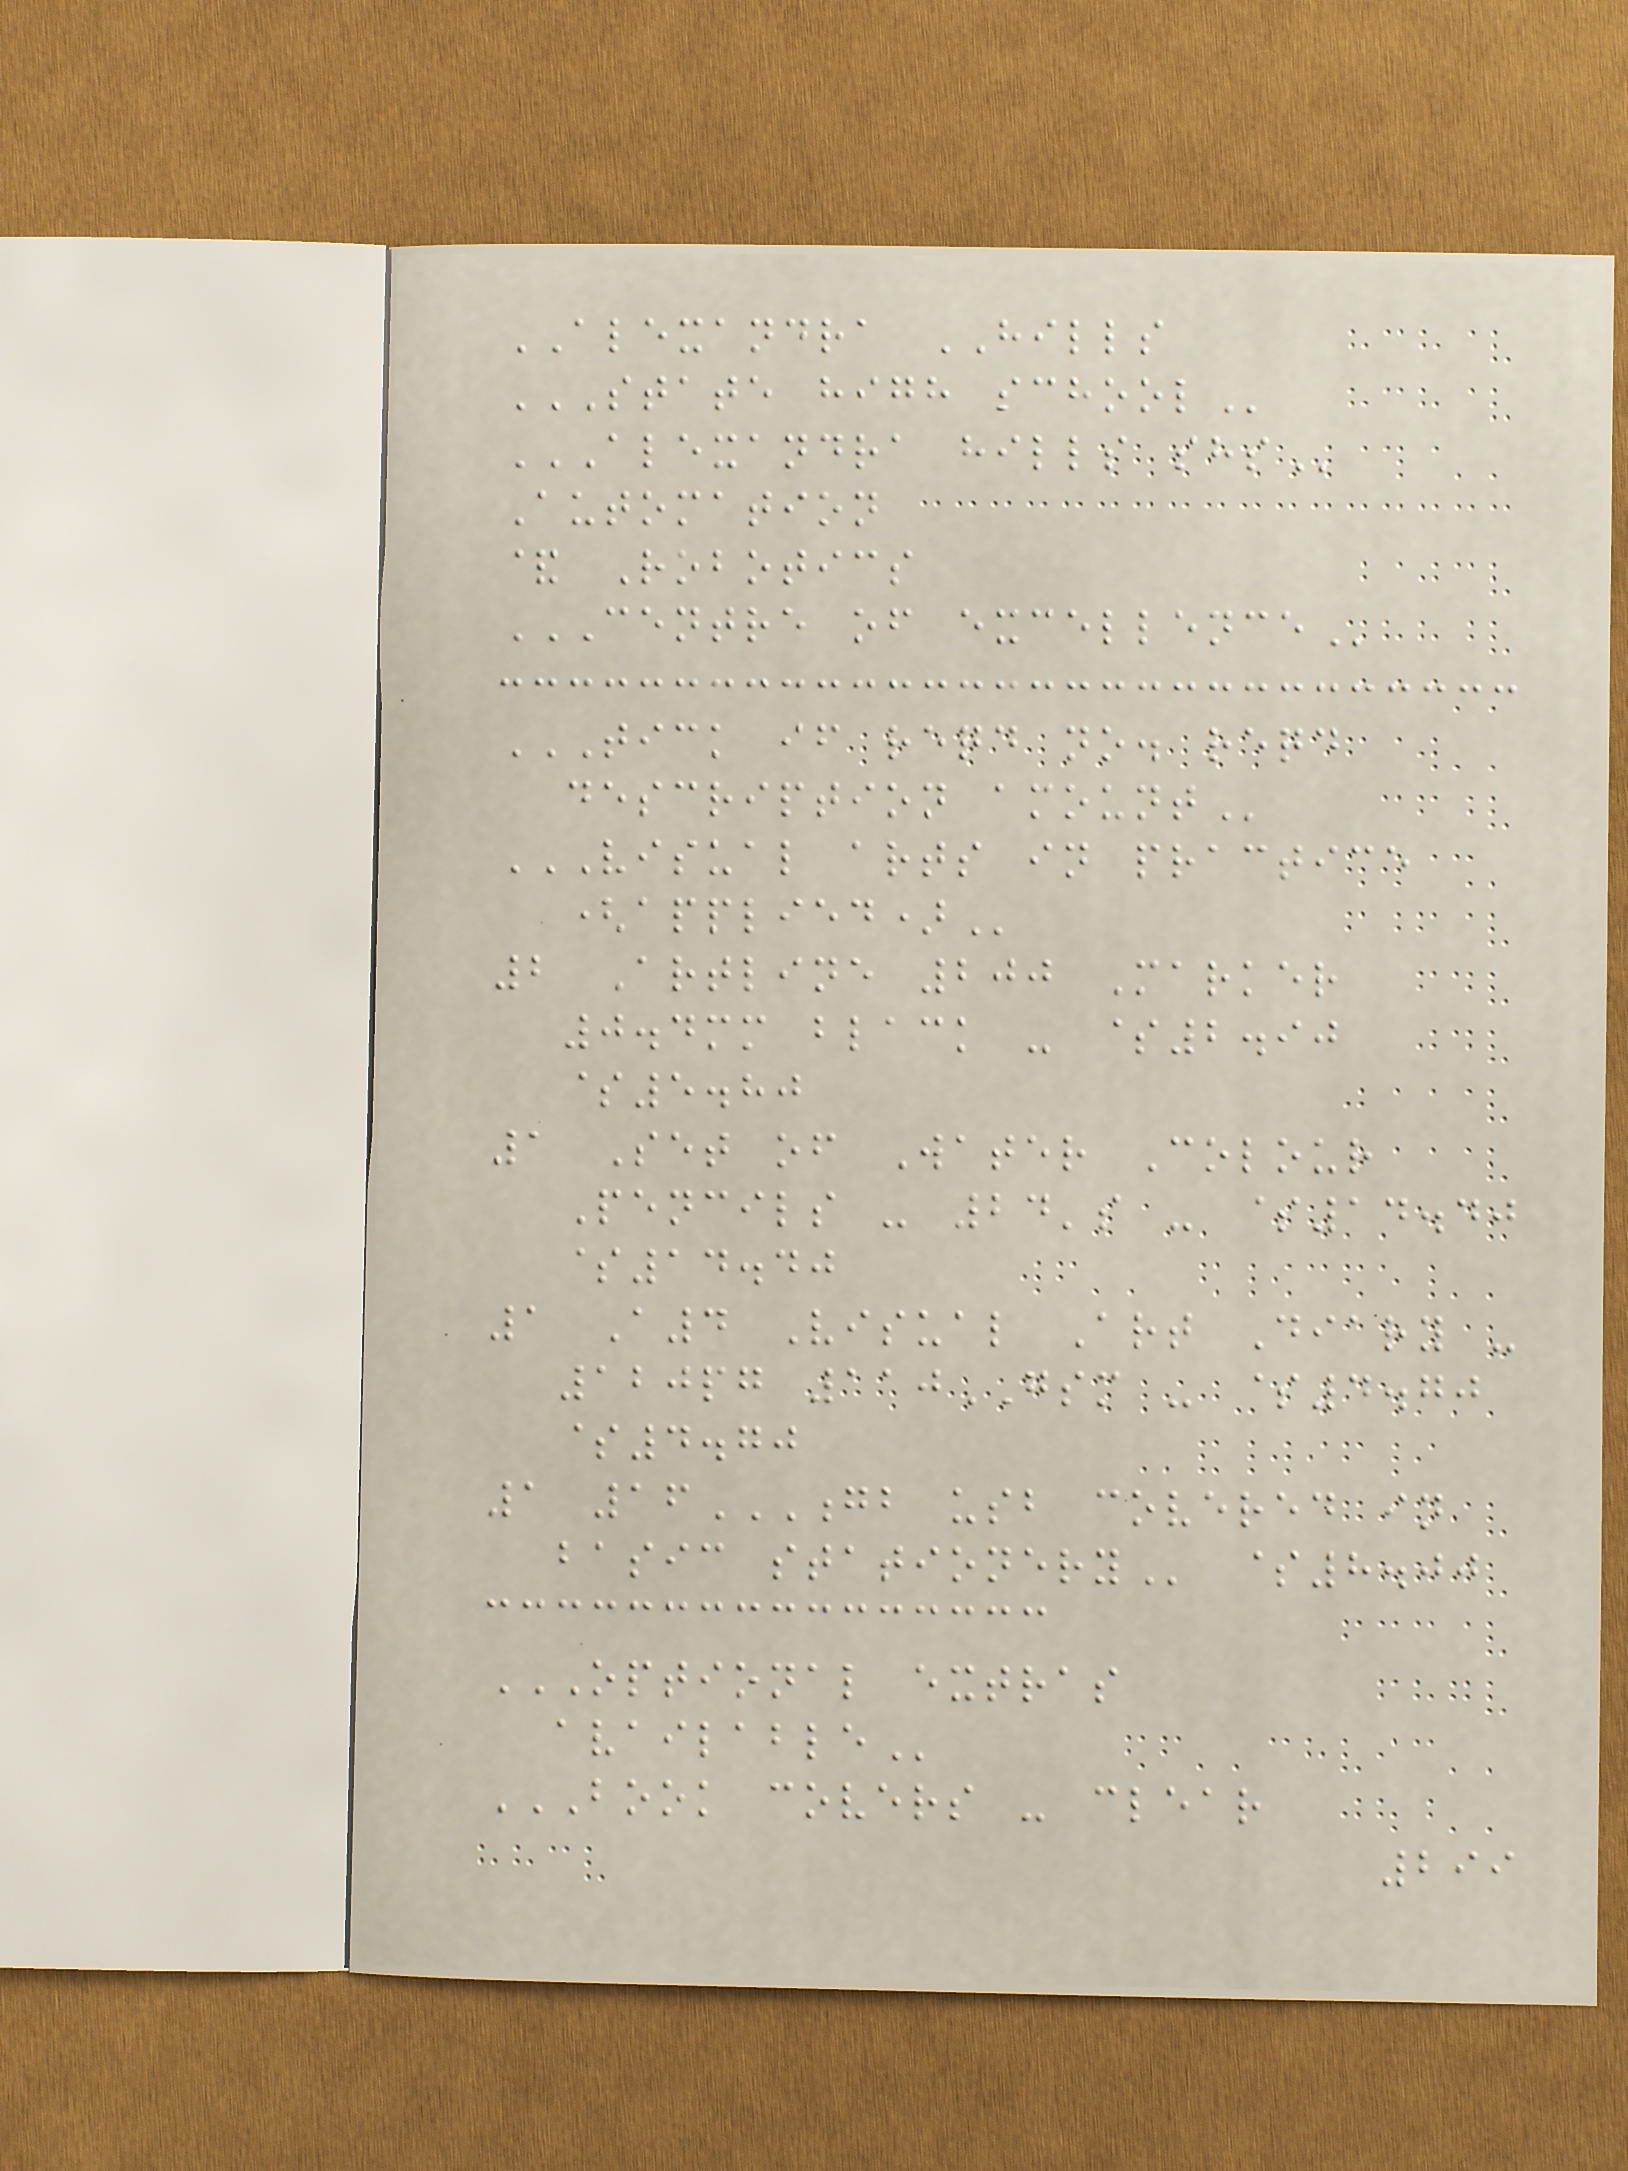ALEXANDRA HILLS
STATE HIGH SCHOOL
ALEXANDRA HILLS SHS
Automation
& Robotics
CENTRE OF EXCELLENCE
TICK IF REQD NO. REQD
DESCRIPTION AMOUNT
VISUAL ARTS IN PRACTICE
(APPLIED)
2 Artline 200 Marker
0.4mm black - $2.90
$5.80
1 Set of Water Colour
Pencils - 24's - $14.40
$14.40
1 A4 Visual Art Diary -
120pg 110GSM - $4.70
$4.70
1 16GB USB COVERED IN
BASIC STATIONERY $8.00
OPTIONAL EXTRAS
AVAILABLE
BOOK COVERS - CLEAR
299
